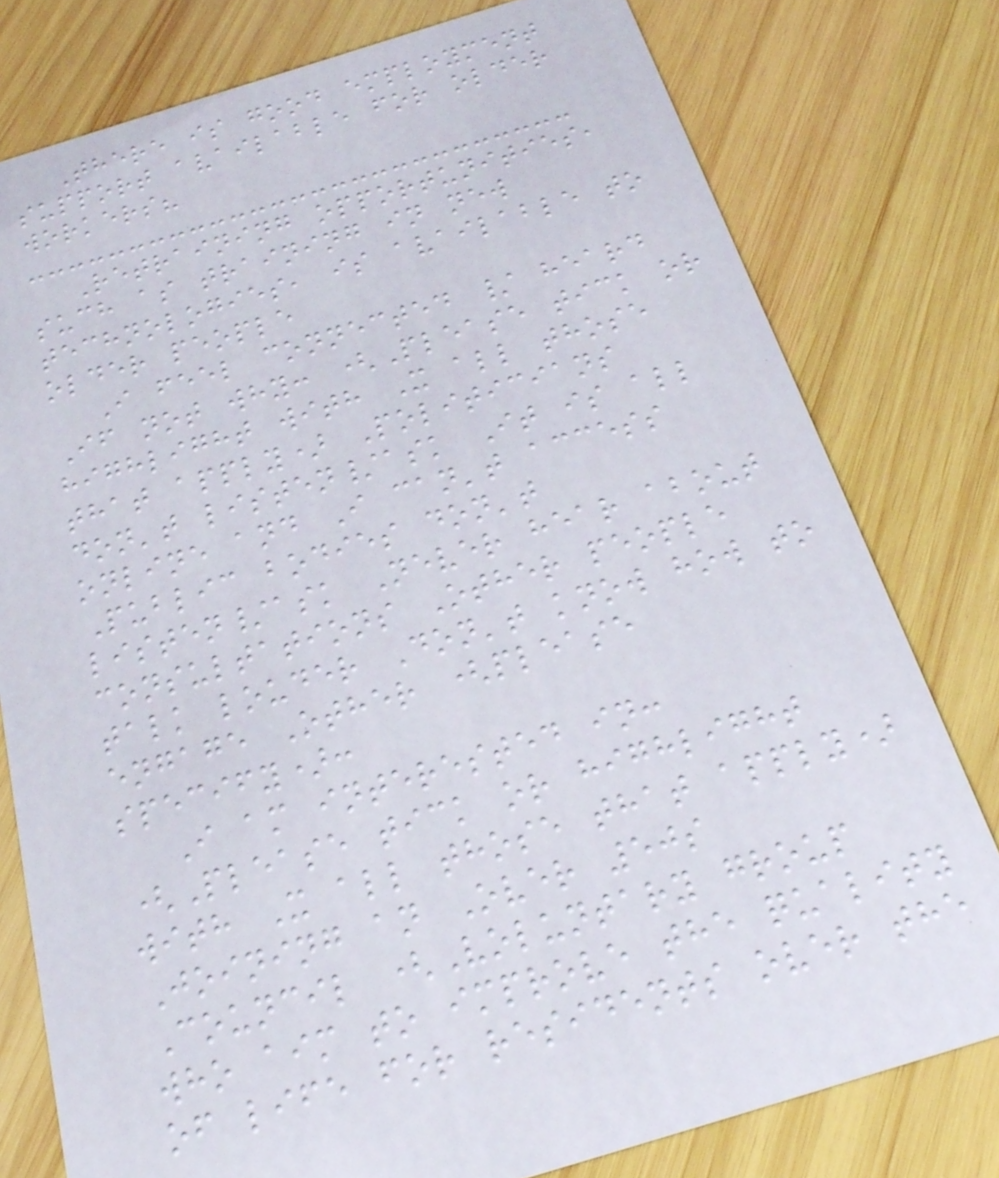There is good employment
support available for older
workers?
Retraining opportunities,
such as training in new
technologies, is available to
older people
I feel connected / heard
If not why: (Please tick or
highlight with X all those
that apply) Politicians
don't listen/ask It is all
online and I can't access
Public bodies don't
listen/ask Never hear about
consultations Other people
talk louder Don't know how to
engage Other (please
specify):
I am interested in:
(Please tick or highlight
with X all those that apply)
Joining an Over 50s
Council (Voluntary group
who aim to improve the quality
of life for residents over the
